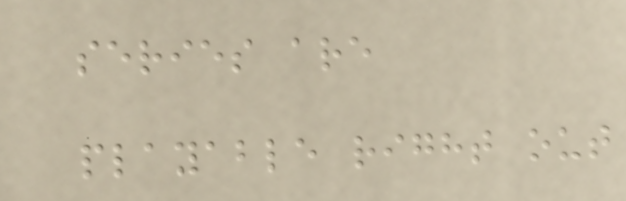series are
playable right out
